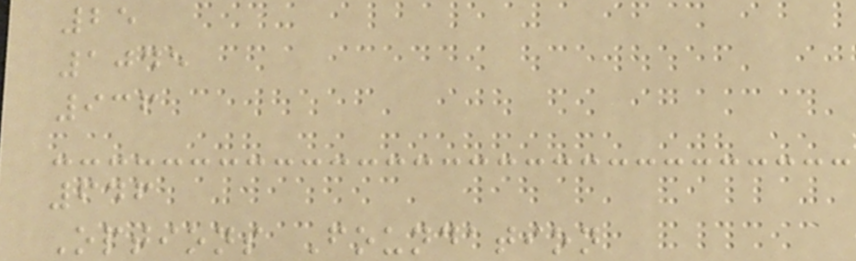25
1045
936
646
Options Foundation
